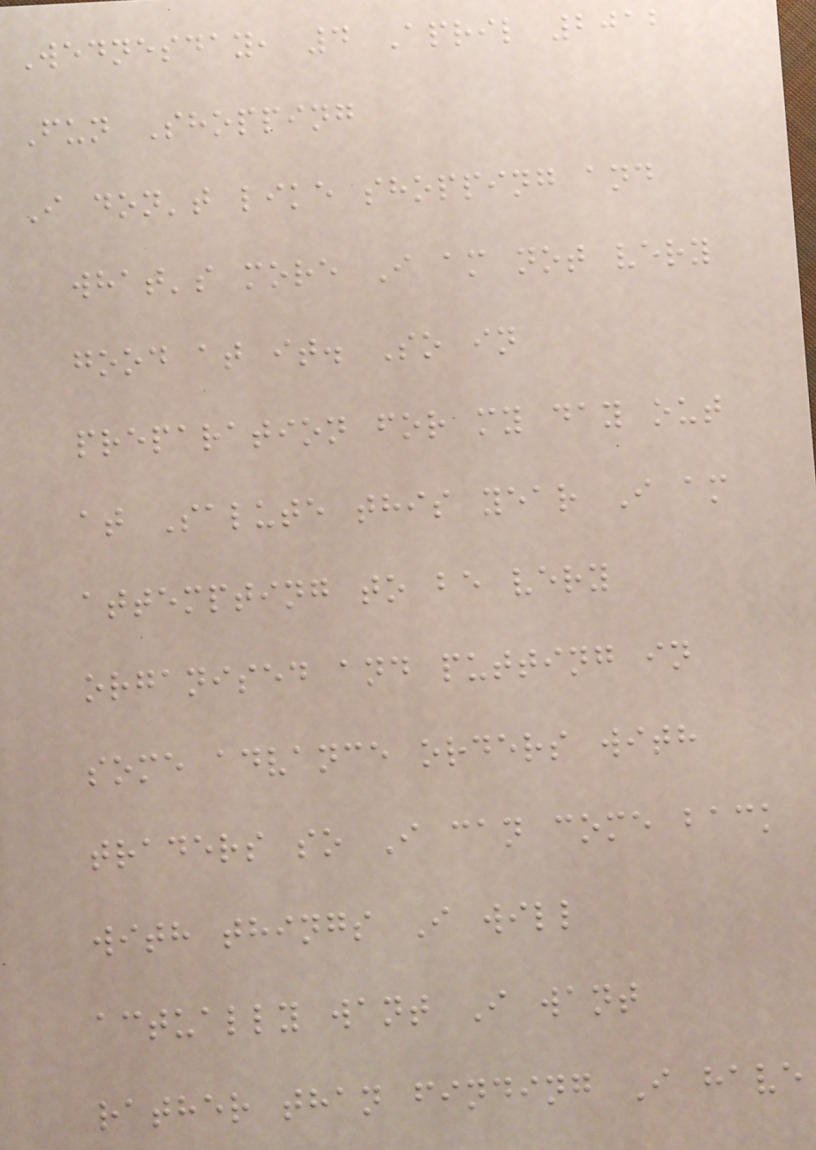Wednesday, 4 April 2012
Fun Shopping
I don't like shopping and
what's more I am not very
good at it. So in
preparation for my day out
at Salute this year I am
attempting to be very
organised and putting in
some advance orders with
traders so I can come back
with things I will
actually want I want
rather than finding I have
